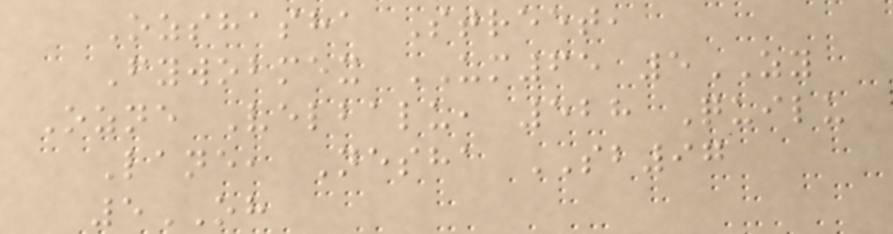Ozshasha Street,
Fywobmex UM65 5ZY
Ozne Velbalu, 528 Quilu
Lane, Nesha SB97
5OH
